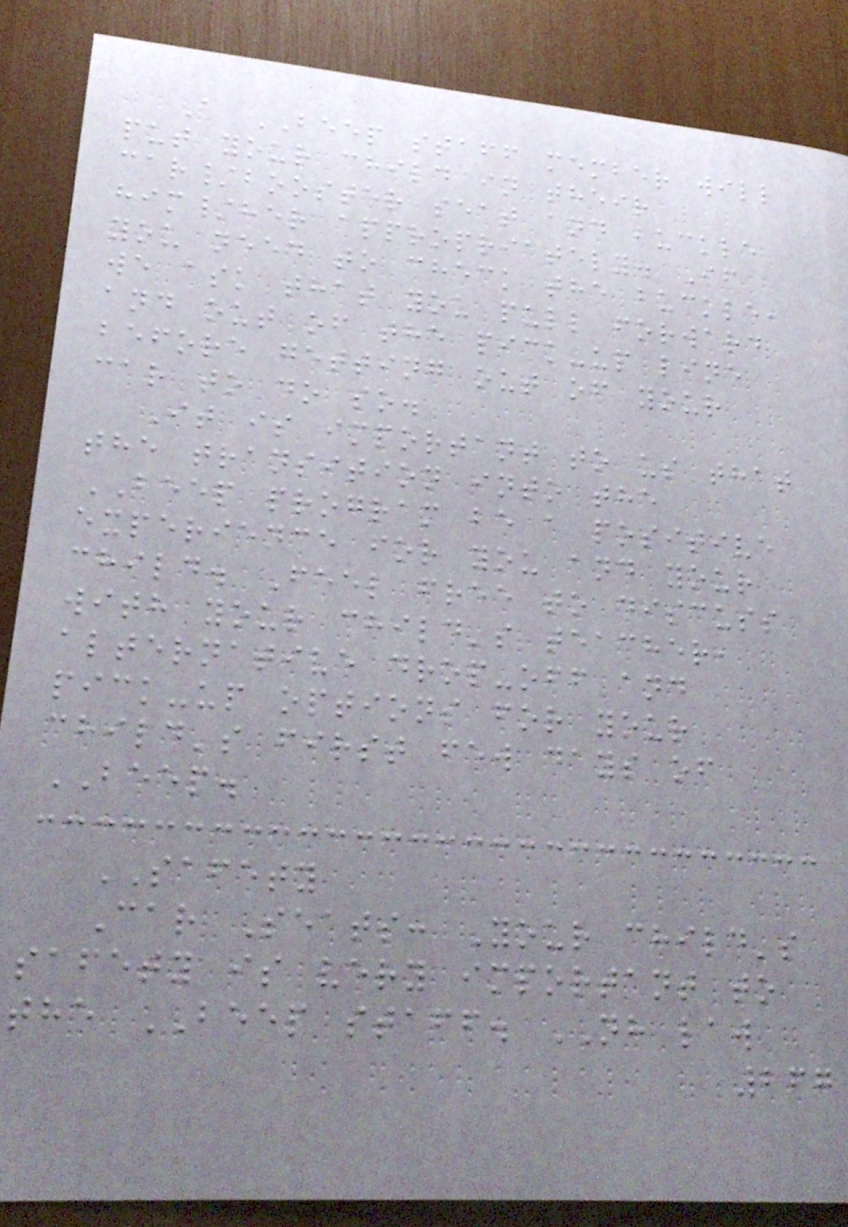A BEEP staff member will
put your child in their
car/booster seat and buckle
him/her appropriately. If
you need to check the buckle,
we ask that you pull forward
and out of the pick-up line
before getting out of your
car to do so.
It is important to us that
the transition into the
BEEP program be a positive
experience for you and your
child. Feel free to discuss
with your child's teacher,
alternative drop-off and
pick-up options for your
child's first few days of
BEEP.
SAFETY
Car Seats: Your child's
safety is very important to
the BEEP staff. NH law
267
